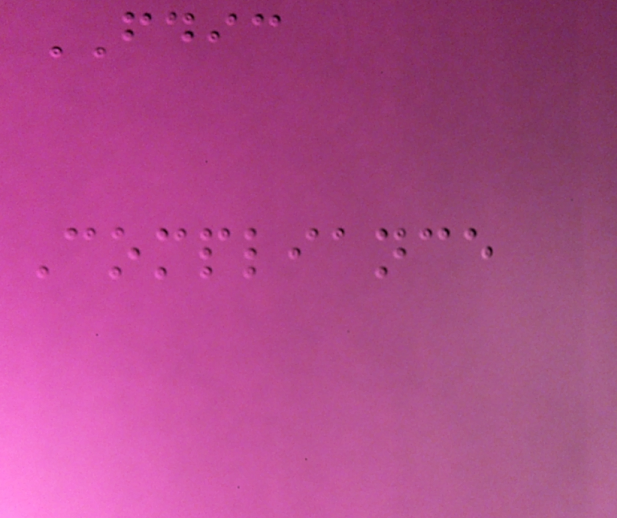FDIC
Compliance
